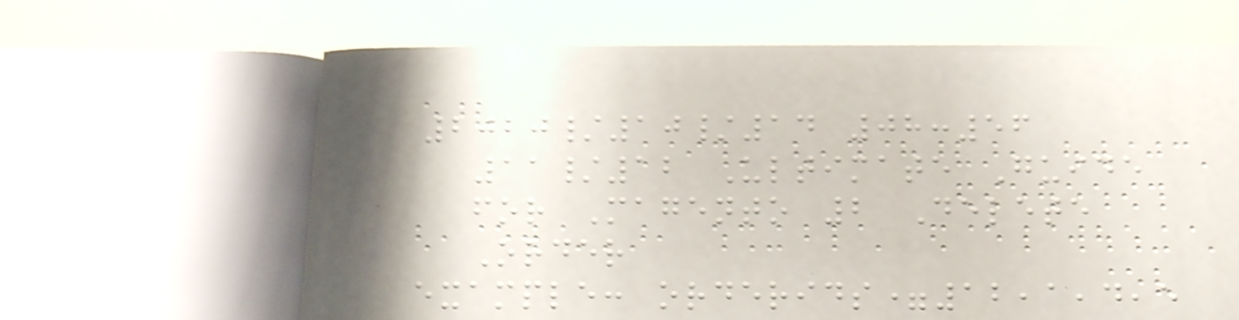2020/10/14 08:56
11/12 Ultimate Guide
for Magento 2 Delete
Order
example: orderids=12,1,4,5
